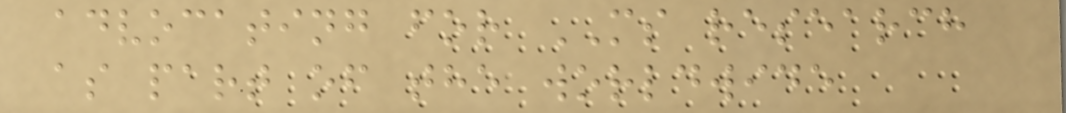advocating for MS research
as part of the worldwide
